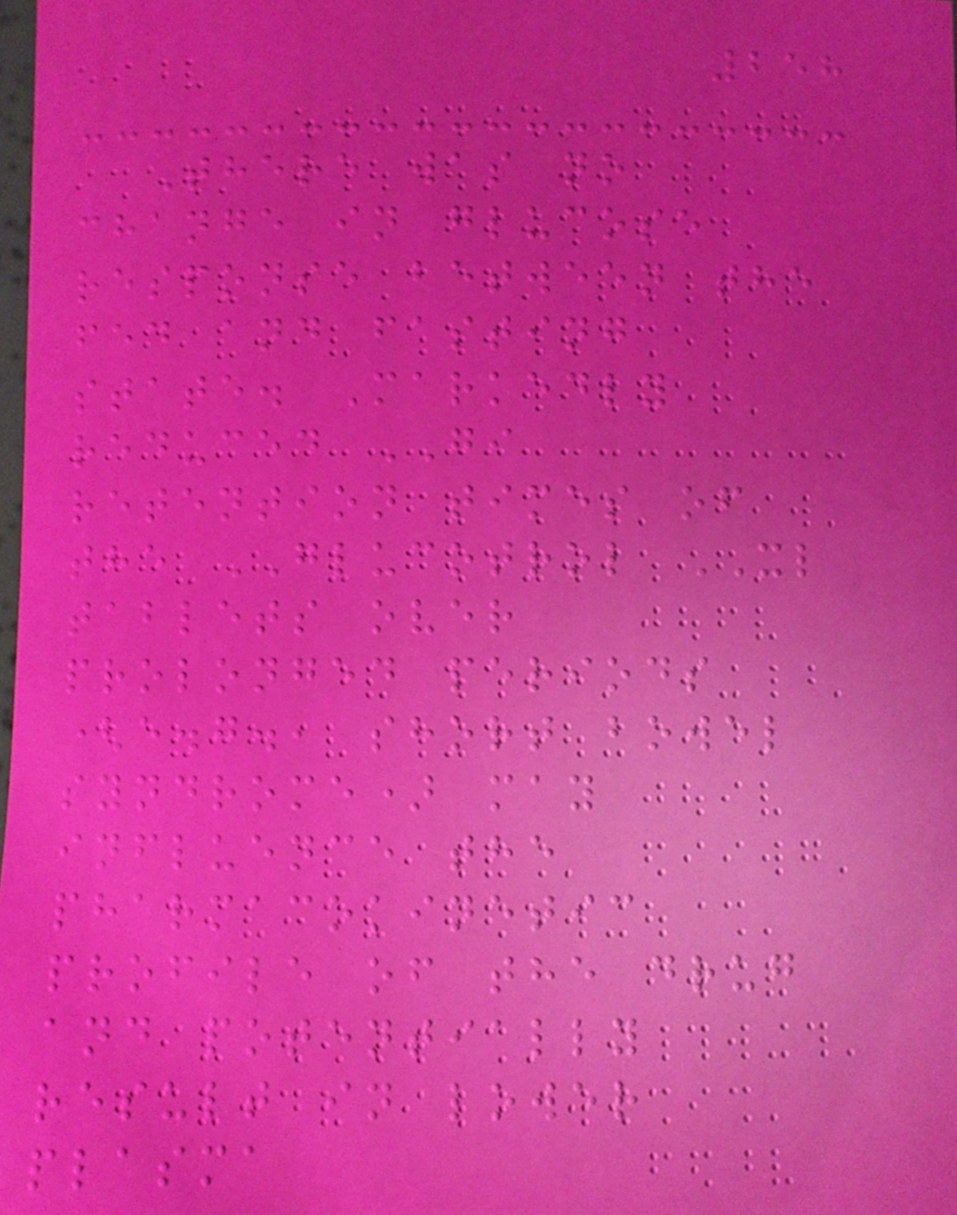258
There was no
change in glucose
response between the
fed and fasting
state. Markedly
reduced GI
retention times of
the GLUCOTROL XL
tablets over
prolonged periods
(e.g., short bowel
syndrome) may
influence the
pharmacokinetic
profile of the drug
and potentially
result in lower
plasma
